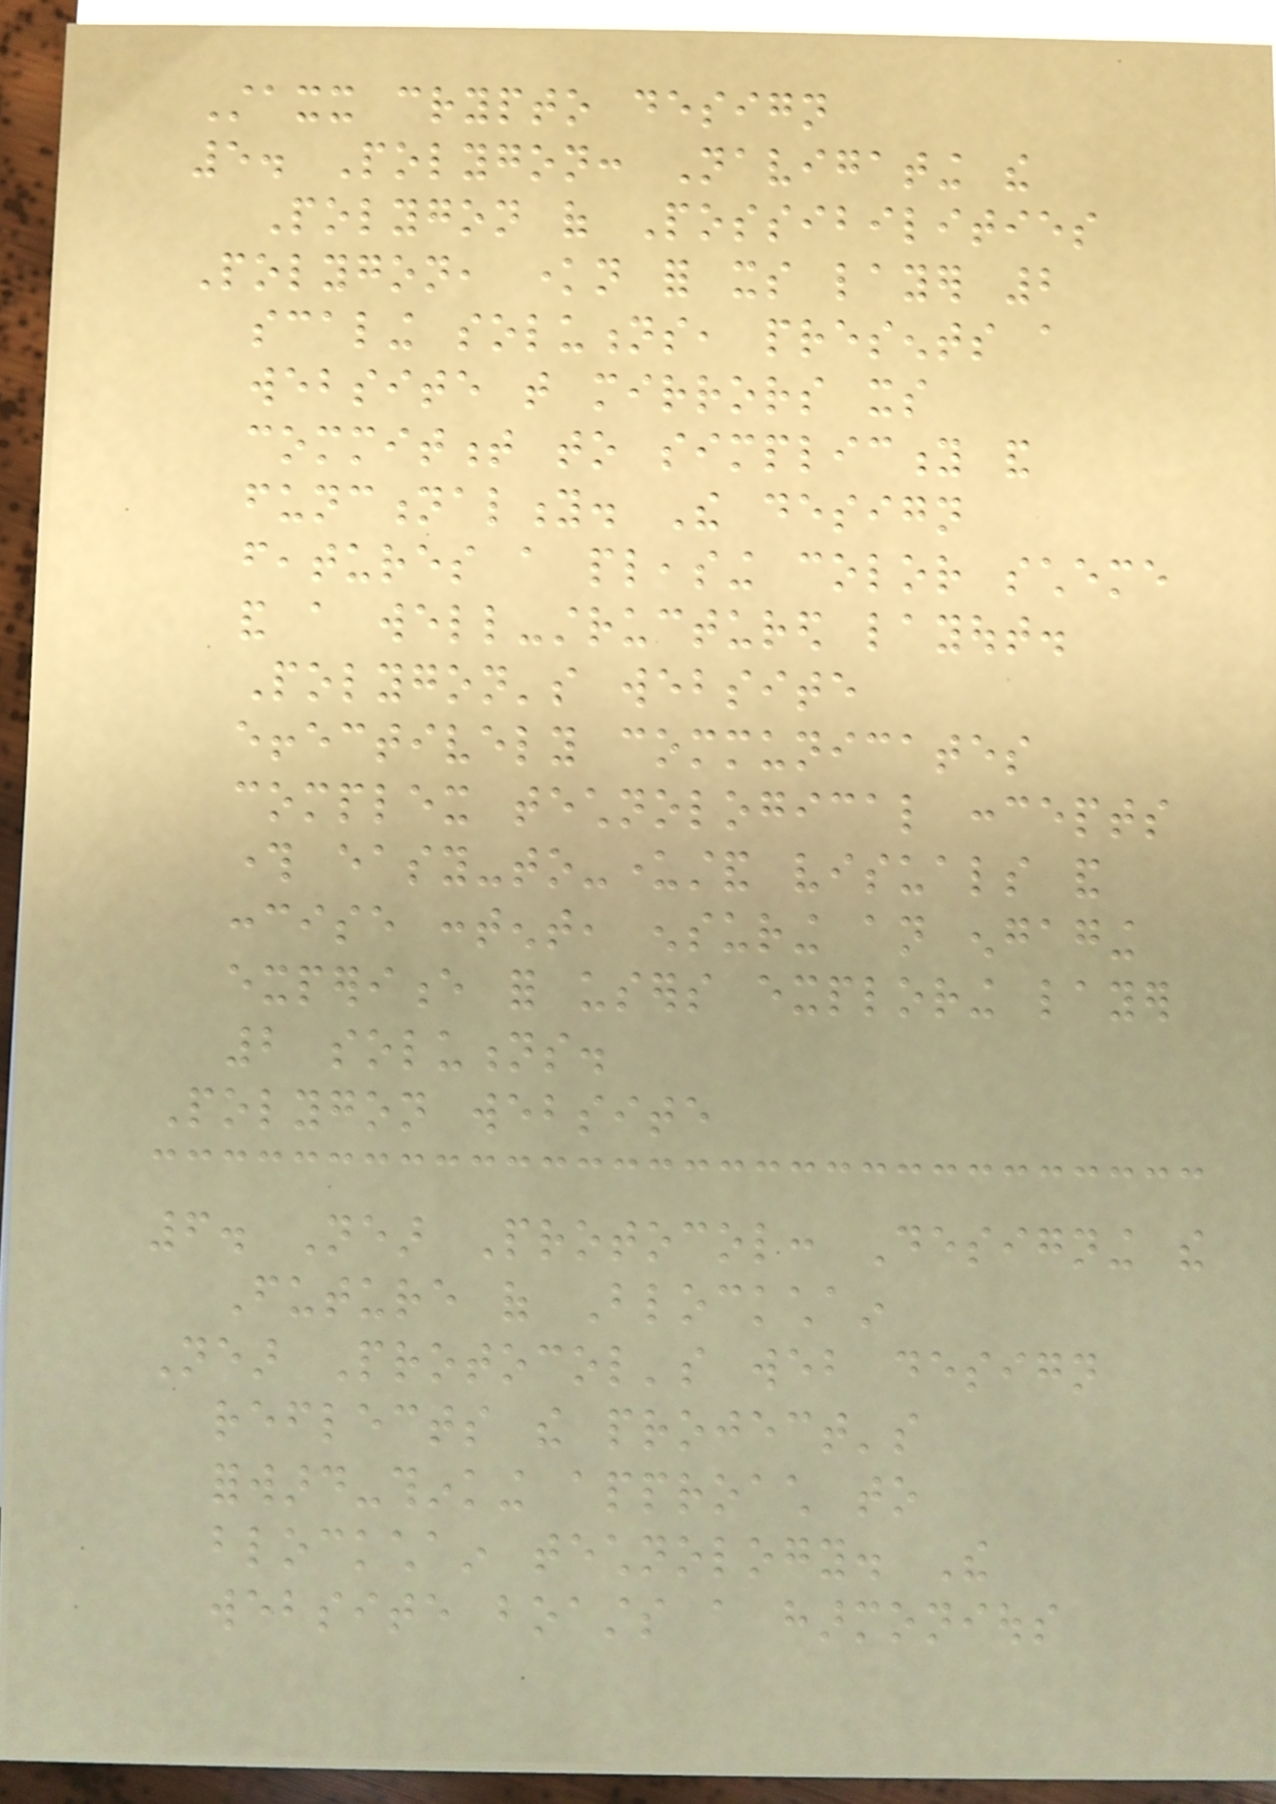Staxx crypto design
5. Polygon: Navigating the
Polygon of Possibilities
Polygon, known for its layer 2
scaling solutions, presents a
website that mirrors its
commitment to simplicity and
functionality. The design
features a pleasing color scheme
and a well-structured layout.
Polygon's website
effectively communicates
complex technological concepts
through easy-to-understand visuals and
concise content, ensuring an engaging
experience for users exploring layer
2 solutions.
Polygon website
6. Near Protocol: Designing the
Future of Blockchain
Near Protocol's web design
reflects the project's
forward-thinking approach to
blockchain technology. The
website boasts a harmonious
